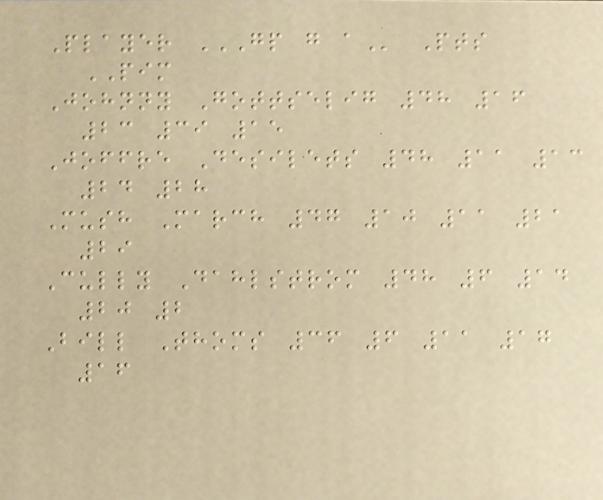Player GP G A Pts
PIM
Johnny Gottselig 48 16
23 39 15
Joffre Desilets 48 11 13
24 28
Mush March 47 10 11 21
29
Cully Dahlstrom 48 6 14
20 2
Bill Thoms 36 6 11 17
16
